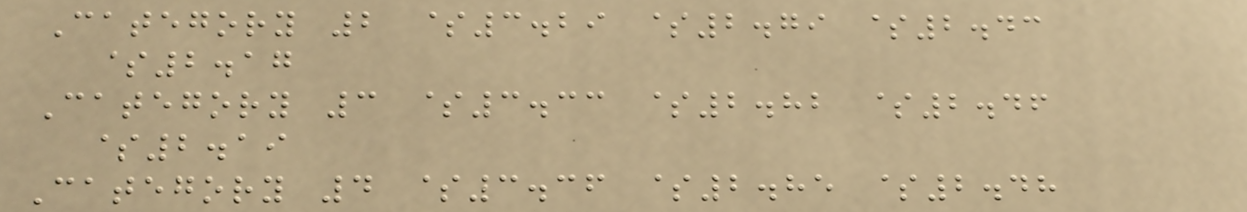Category 2 $3.29 $2.79 $2.43
$2.17
Category 3 $3.33 $2.82 $2.46
$2.19
Category 4 $3.36 $2.85 $2.48
